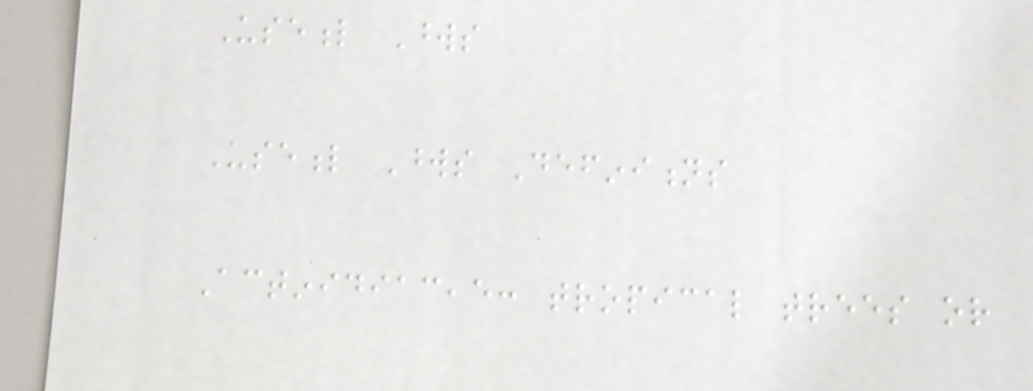Useful Words
Useful Words Definitions
Actinidiaceae: tropical trees or
